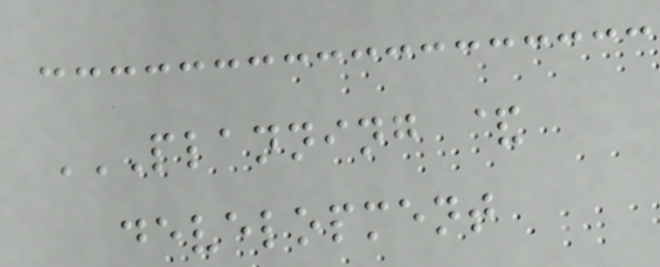PLANNING &
DEVELOPMENT
